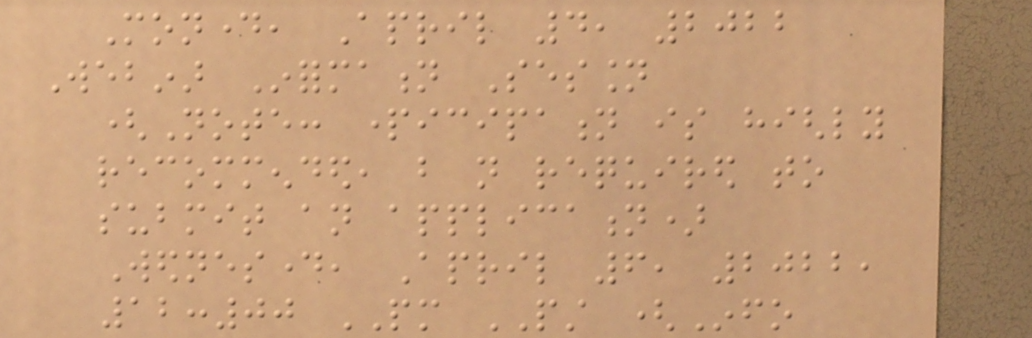Monday, April 4, 2022
Webinar Information Session
(Note: participation is highly
recommended, but not required to
submit an application)
Wednesday, April 6, 2022,
12:00 PM PST (Info
